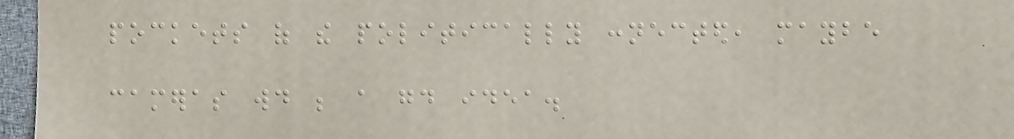pockets of the politically connected, maybe
cameras would be a good idea.
